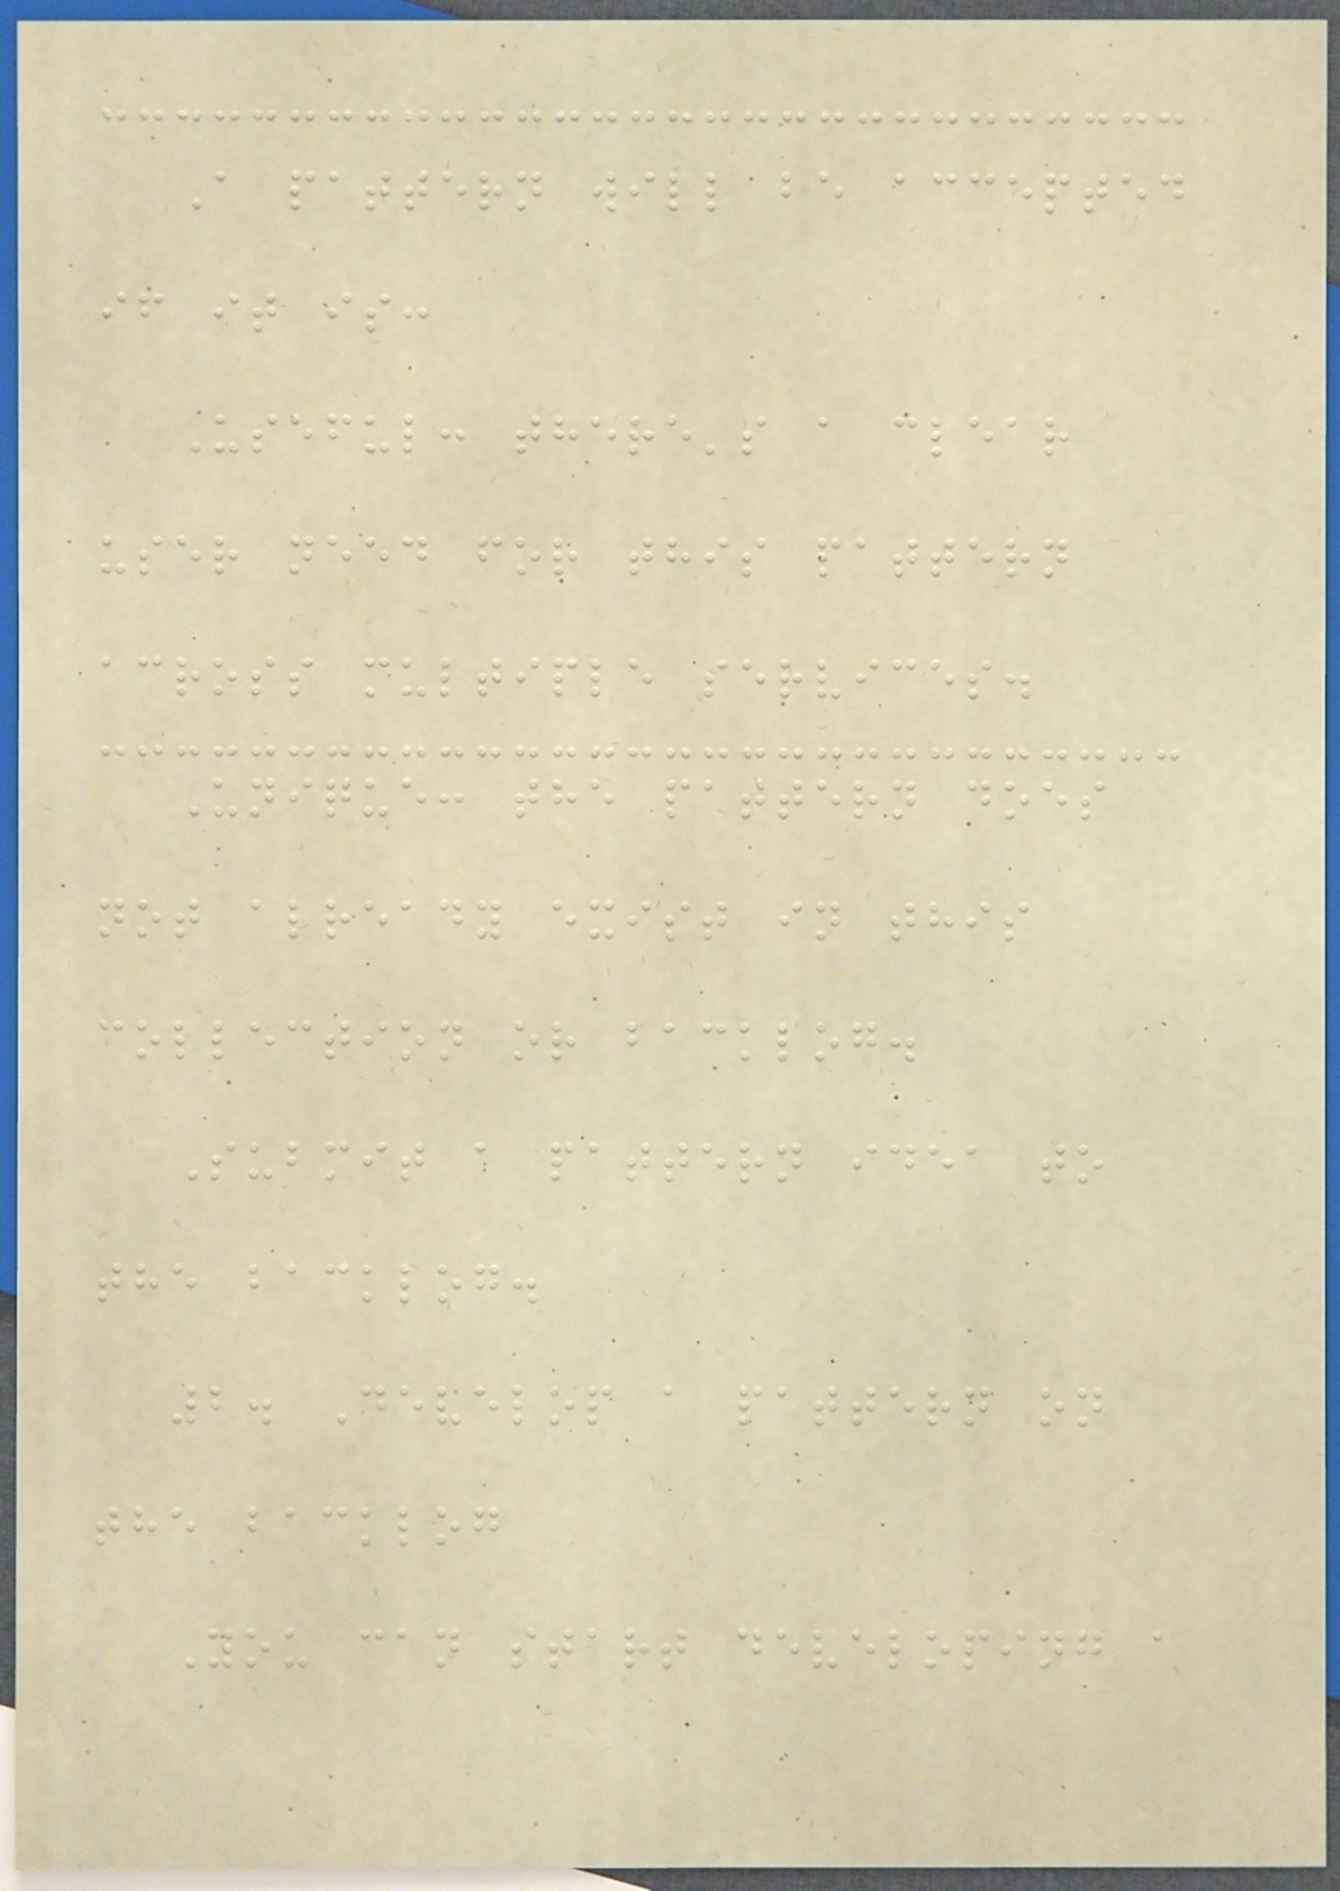A pattern will be accepted
if it is:
Useful: there's a clear
user need for this pattern
across multiple services.
Unique: the pattern does
not already exist in this
collection or backlog.
Submit a pattern idea to
the backlog.
2. Develop a pattern on
the backlog
You can start developing a
